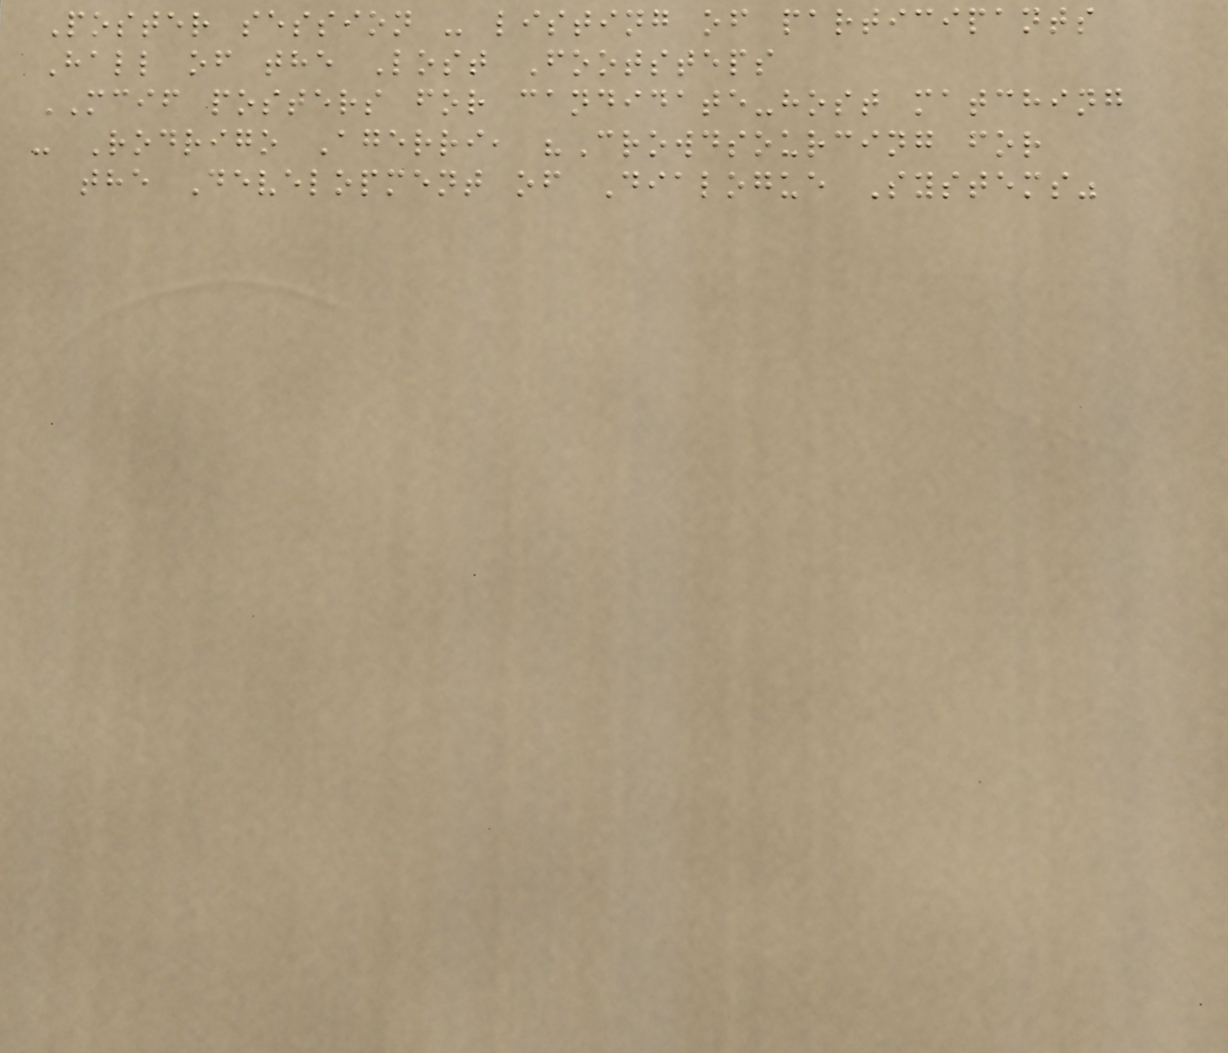Poster session - listing of participants
Hall of the Lost Footsteps
MCIF posters for candidate-host matching
- Rodrigo Agerri, "Crowdsourcing for
the Development of Dialogue Systems"
